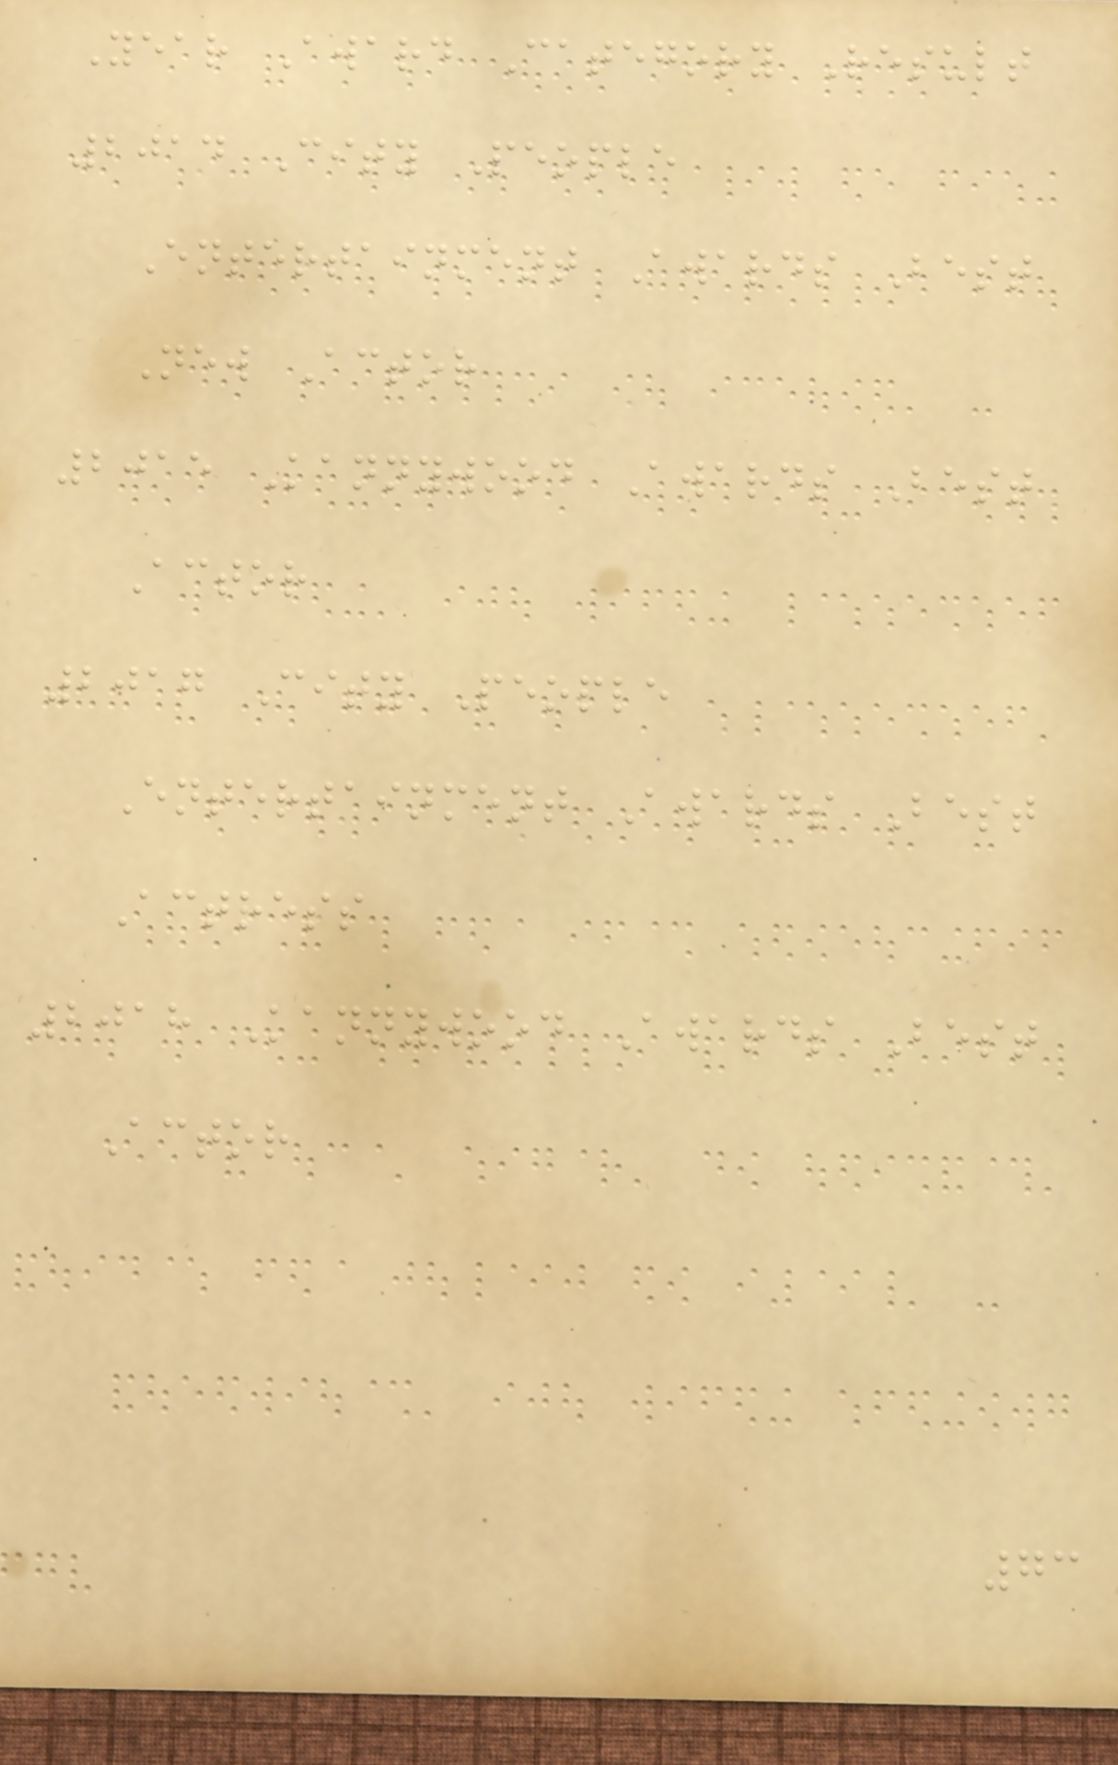Year Award Category Result
2014 City People
Entertainment Awards Best
New Actor
2015 Kannywood Awards Best
Actor
2017 City People
Entertainment Awards Best
Actress
2018 Kannywood Awards Best
Actor
73
